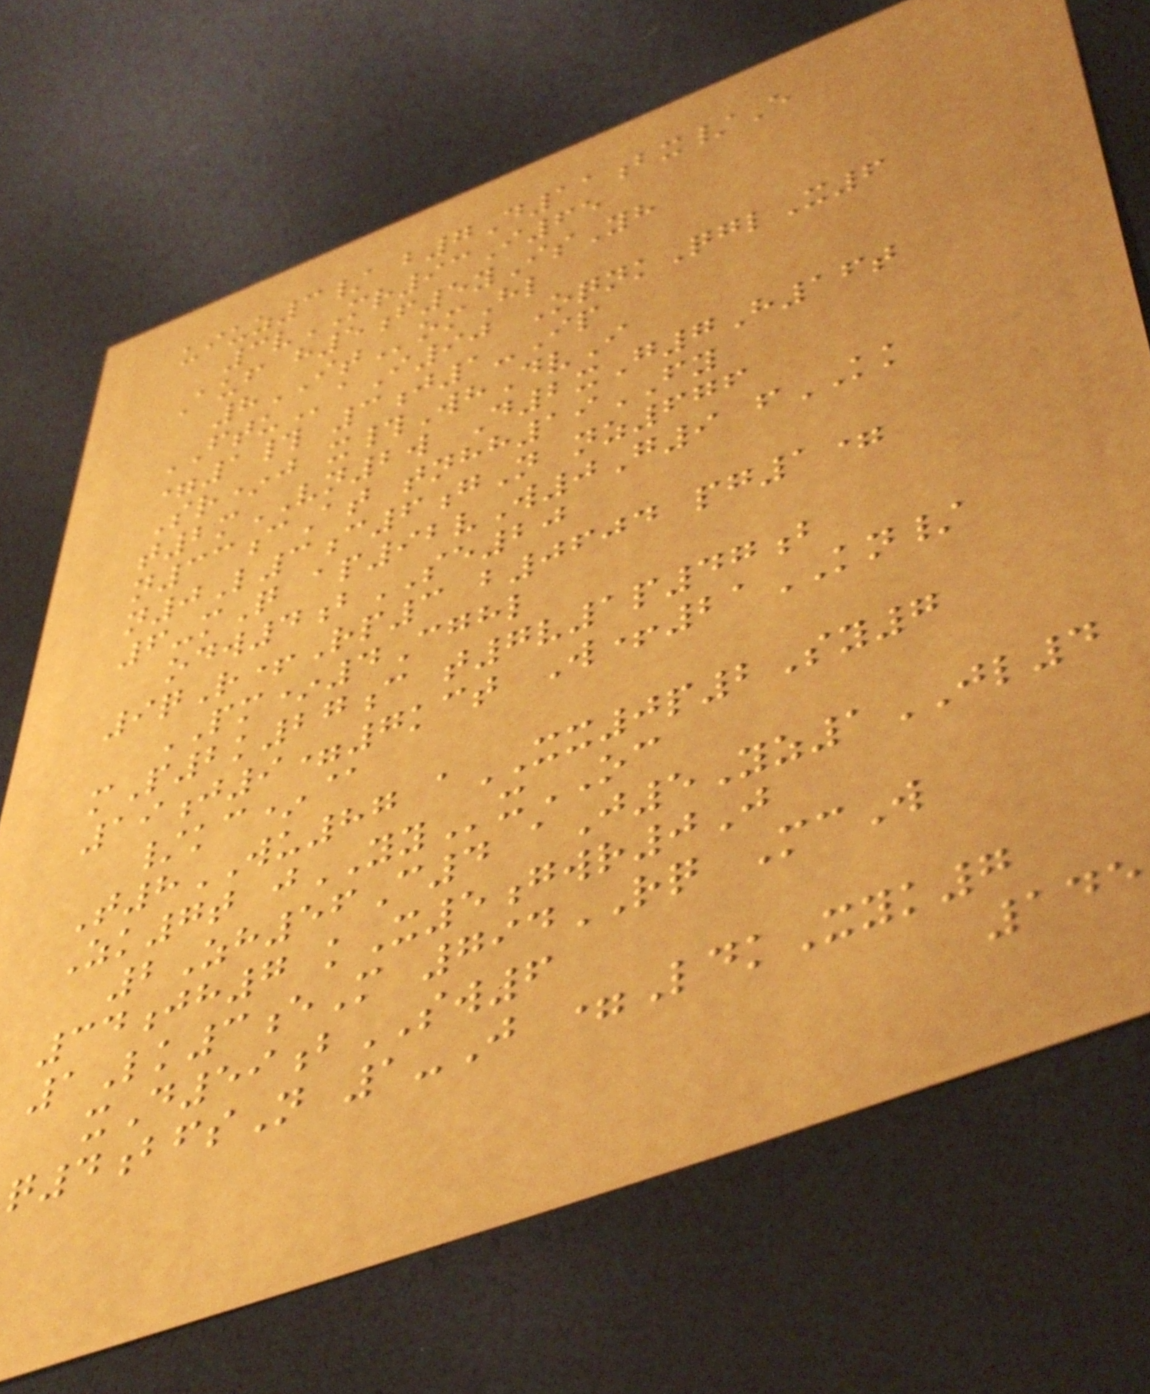uiuz3/ b7D11bx/E
3vMR93I65
Auf h5f5yIsYh
8ITomHl
FTUaI90 OqnkQglX6
=1# 3j1-Ip
Sr*j x#WhDvI
t2mVN2w D2xG7H16t
n33cAt tnhh19FY
n0L3c6gN nz676
6-mQ ap92vW0G9 fKK
odw4bSE20
9qR+Rp3 b0604 pg1=
PM*4Cghl
mP2k27c t7v1p47b
19j9=7kct W+21KN/
/kc*@
T8WU87 aXX0p2Sy7
Zk7t jYYxOC
2Zh56C4 aJ5Yz1JL4
34jh7 kX5gwr0J
1Lk3eM 794RQ McW
xD59bSW6
q4bfsN 1-J =LdkXyk7
145
